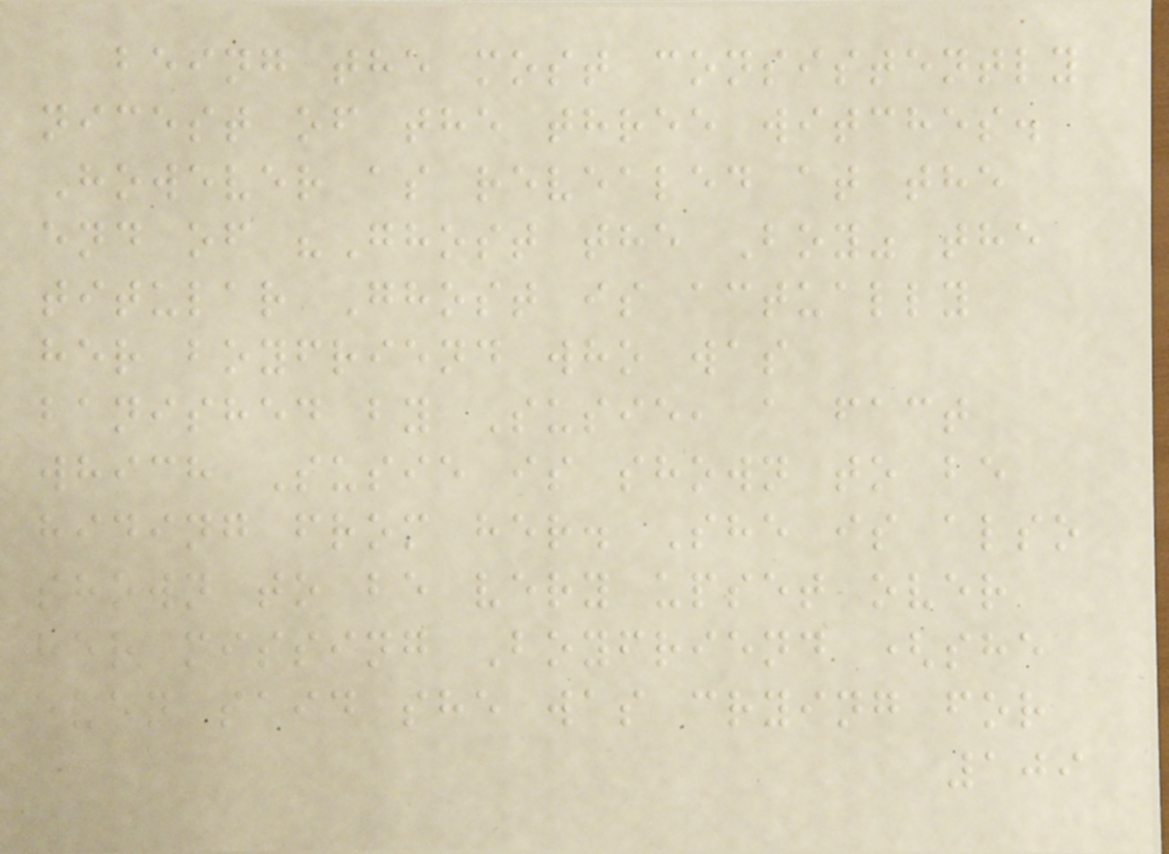being the most consistently
nicest of the three witches.
However as revealed at the
end of "Ghost the Boy" the
titular Ghost is actually
her boyfriend who was
banished by Susie, a fact
which Susie is shown to be
hiding from her. She is also
shown to be very upset over
her missing Boyfriend (she
even said she was crying for
109
